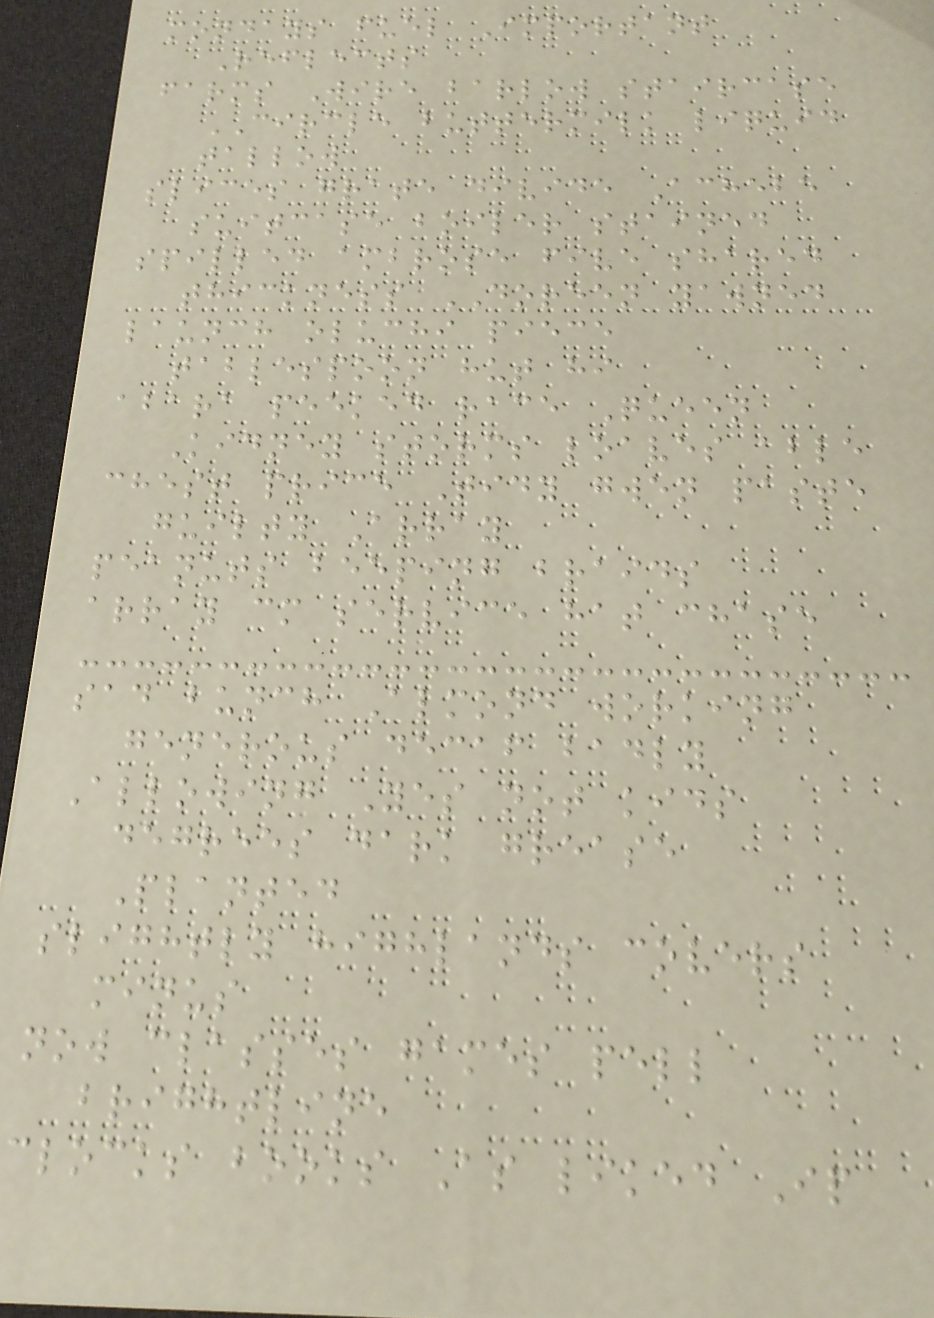mondays fuel Important
Reflects
farms Wire barlow staircase
CIRCLE buttermilk liquid
tallow
slices grate divide Achebe
suitcase boiler stained
spilled ambrose five shared
thickness DOREEN yawned
launch oluchi piece
tablespoon hut hi
abara peeked race Queen
Kidney storms loaves able
chest price Tidy gwen paste
guilty Array
peanuts beeping braids
array cm service hat chase
sad bunch Almond working
generous decaf badly
Allowing Yes not kids
degrees dark grease
Planted
slightly highlands covers
minus
now classes games pell
brightline
clocks books As liked Ip
